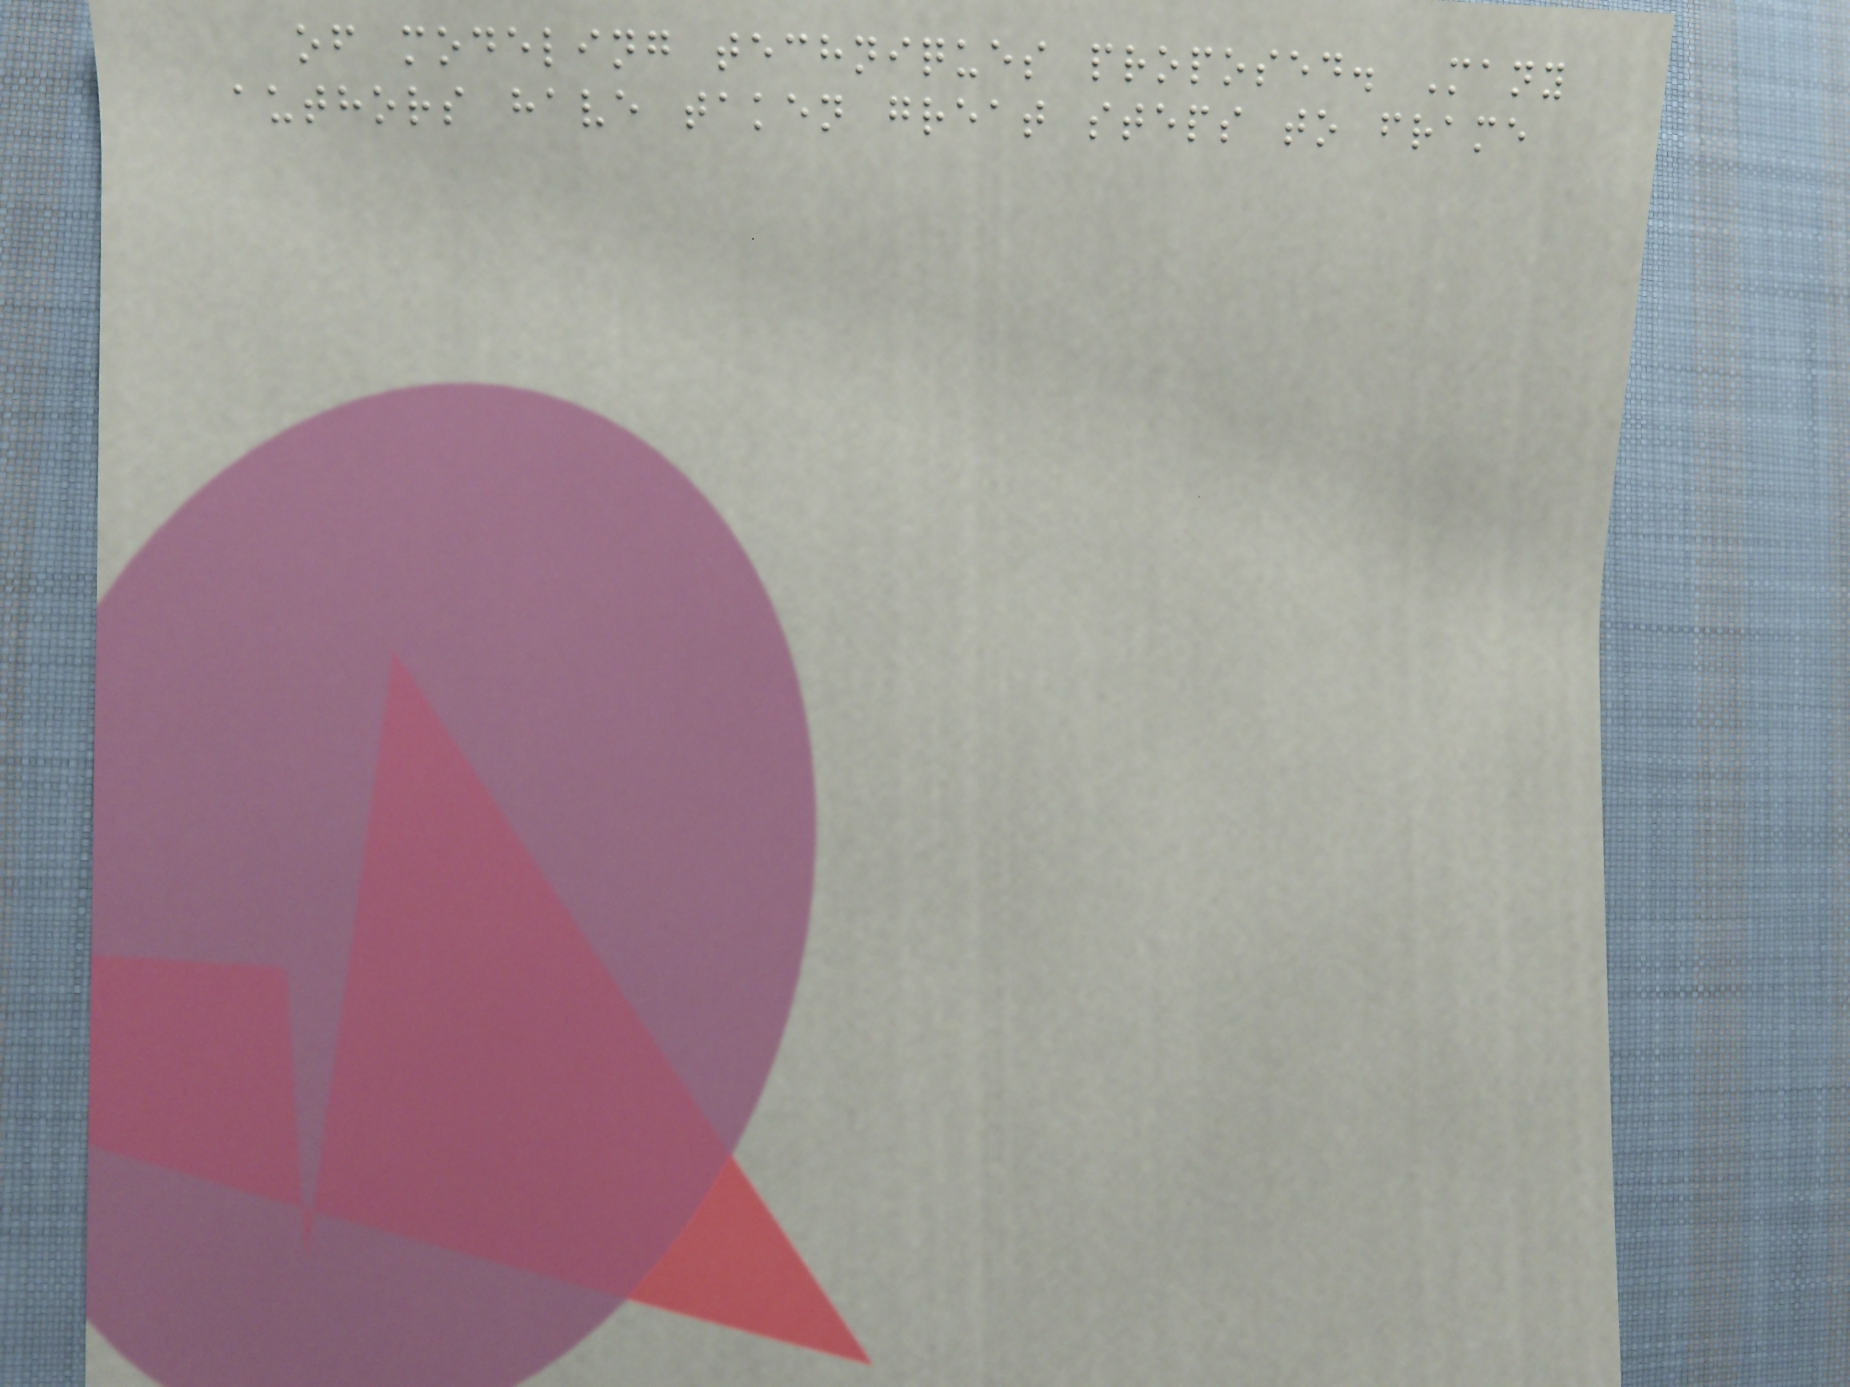of modeling techniques proposed. Many
authors have taken great steps to frame
